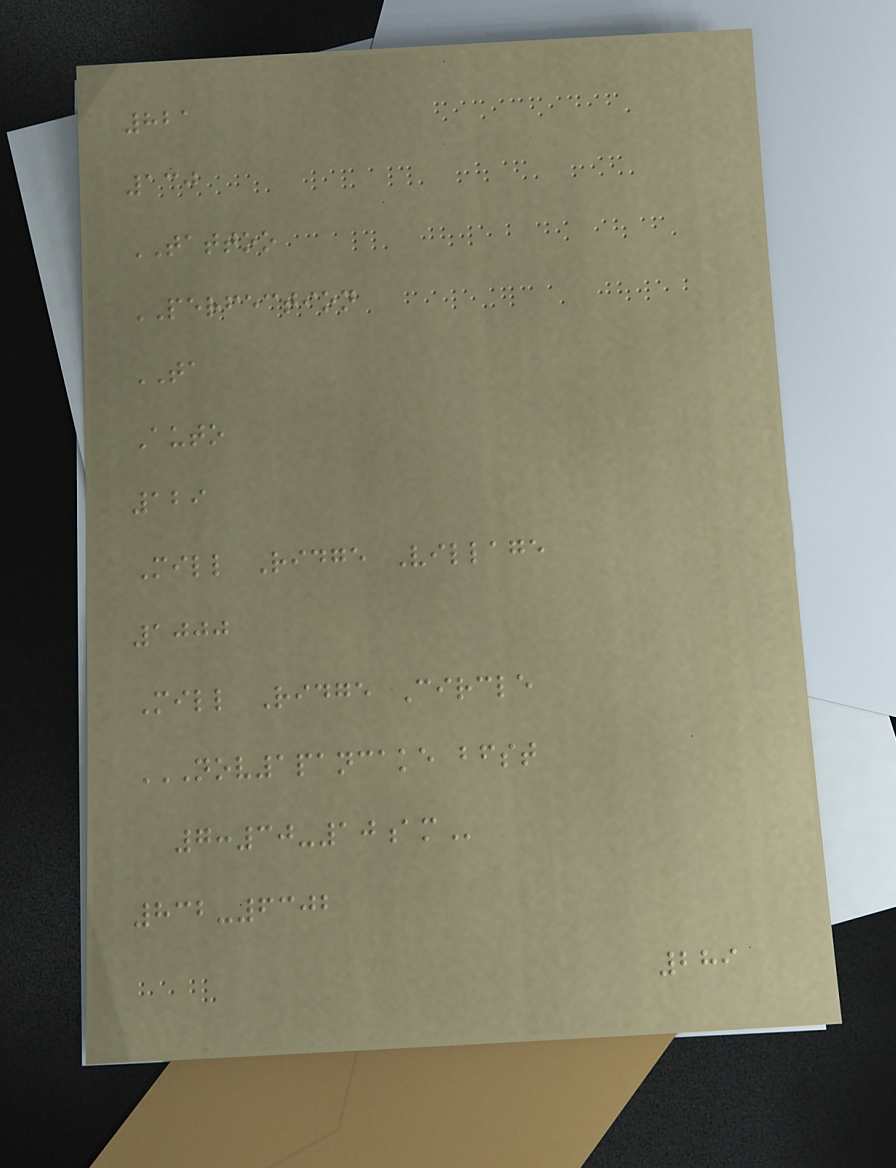821
130
TATTOO
PERFECTION
TA
Auto
129
Mill Ridge Village
1000
Mill Ridge Circle
NOV1PANCAKE BFST
7:30-10AM
832-6302
289
